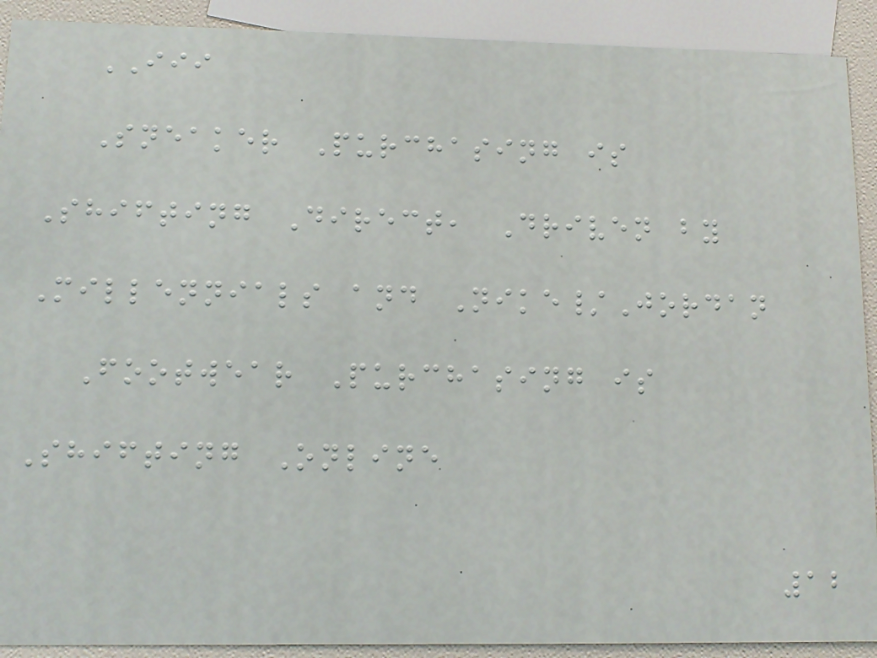III
Sneaker Purchasing is
Shifting Direct, Driven by
Millennials and Nike/Jordan
Footwear Purchasing is
Shifting Online
12
